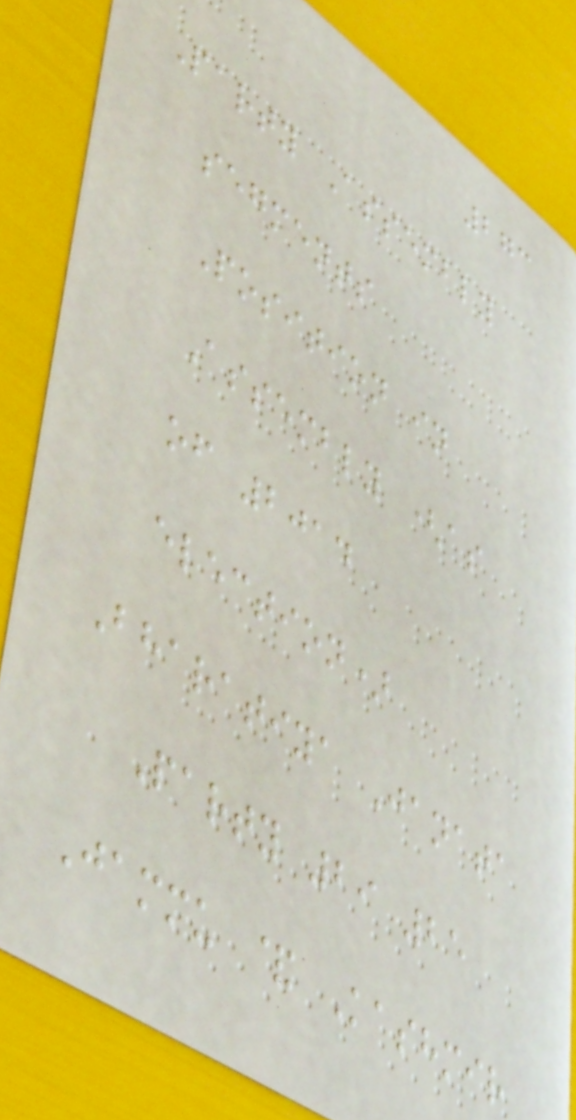273
Party Assembly
segments
Position in
Assembly (as
of 2014
election)
Bharatiya Janata
Party 29 25
Jammu & Kashmir
